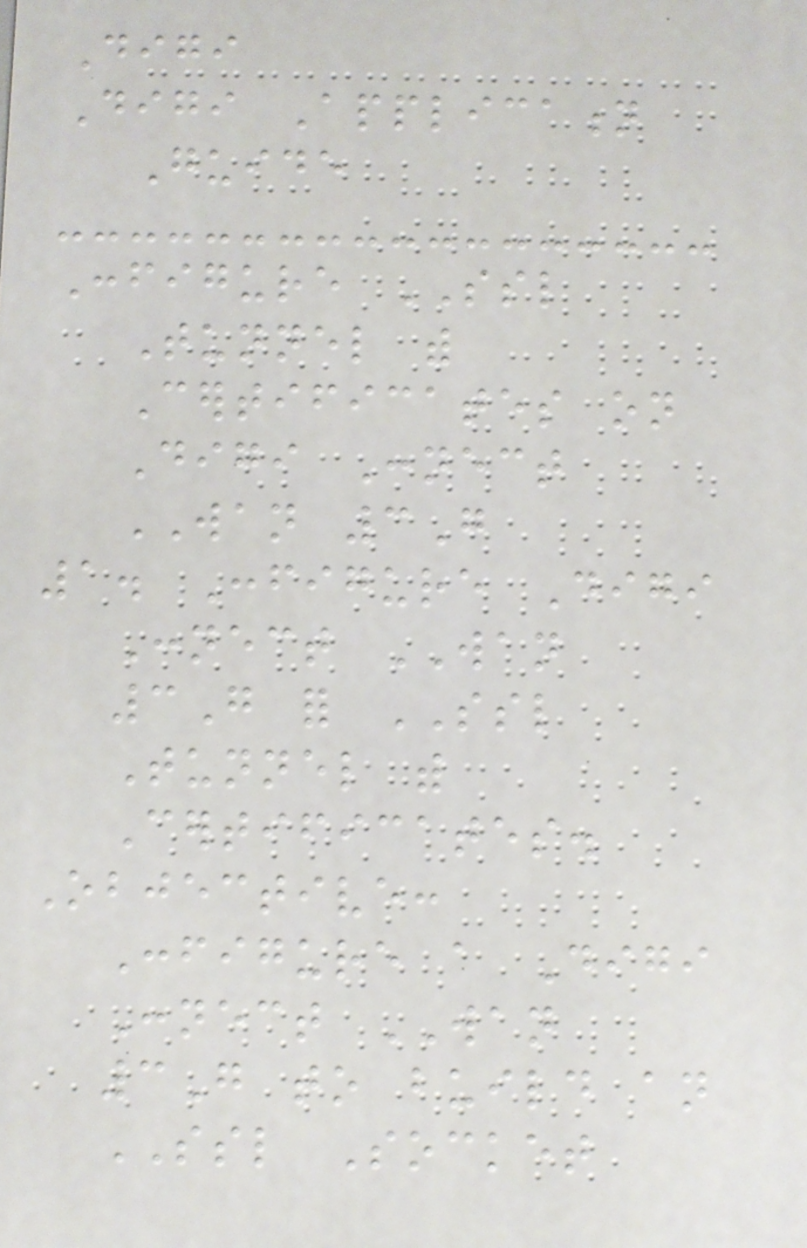Digi
Digi Application
Guide
Configure SSL
Tunnel with
Certificates on
Digi Connect
WAN 3G
1. Configure Digi
Connect WAN
3G for SSL
Tunnel with
Certificates.
Objective:
Configure a Digi
Connect WAN
3G to build an
SSL Socket
